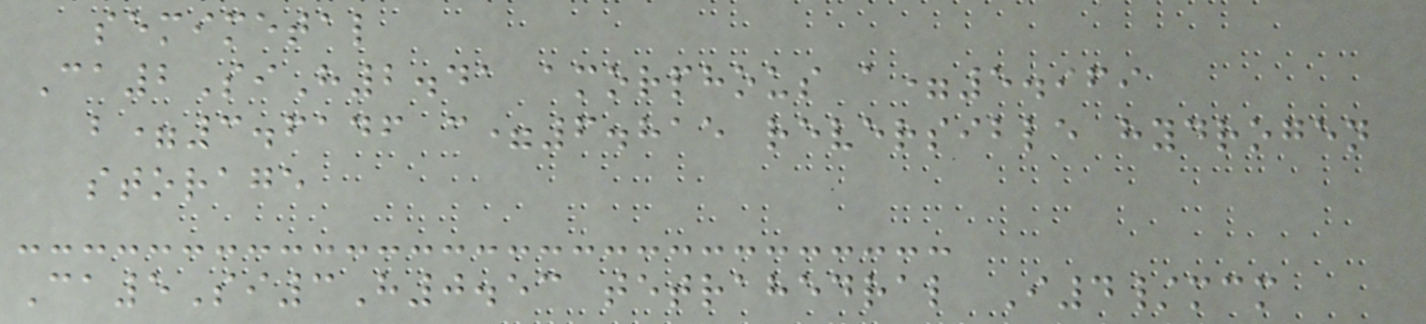semimetal
Ca2SiH2.41 amorphous a=5.969
b=3.6146 c=6.815 reversible hydrogen
storage
Ca5Si3H0.53 tetrahedral I4/mcm
